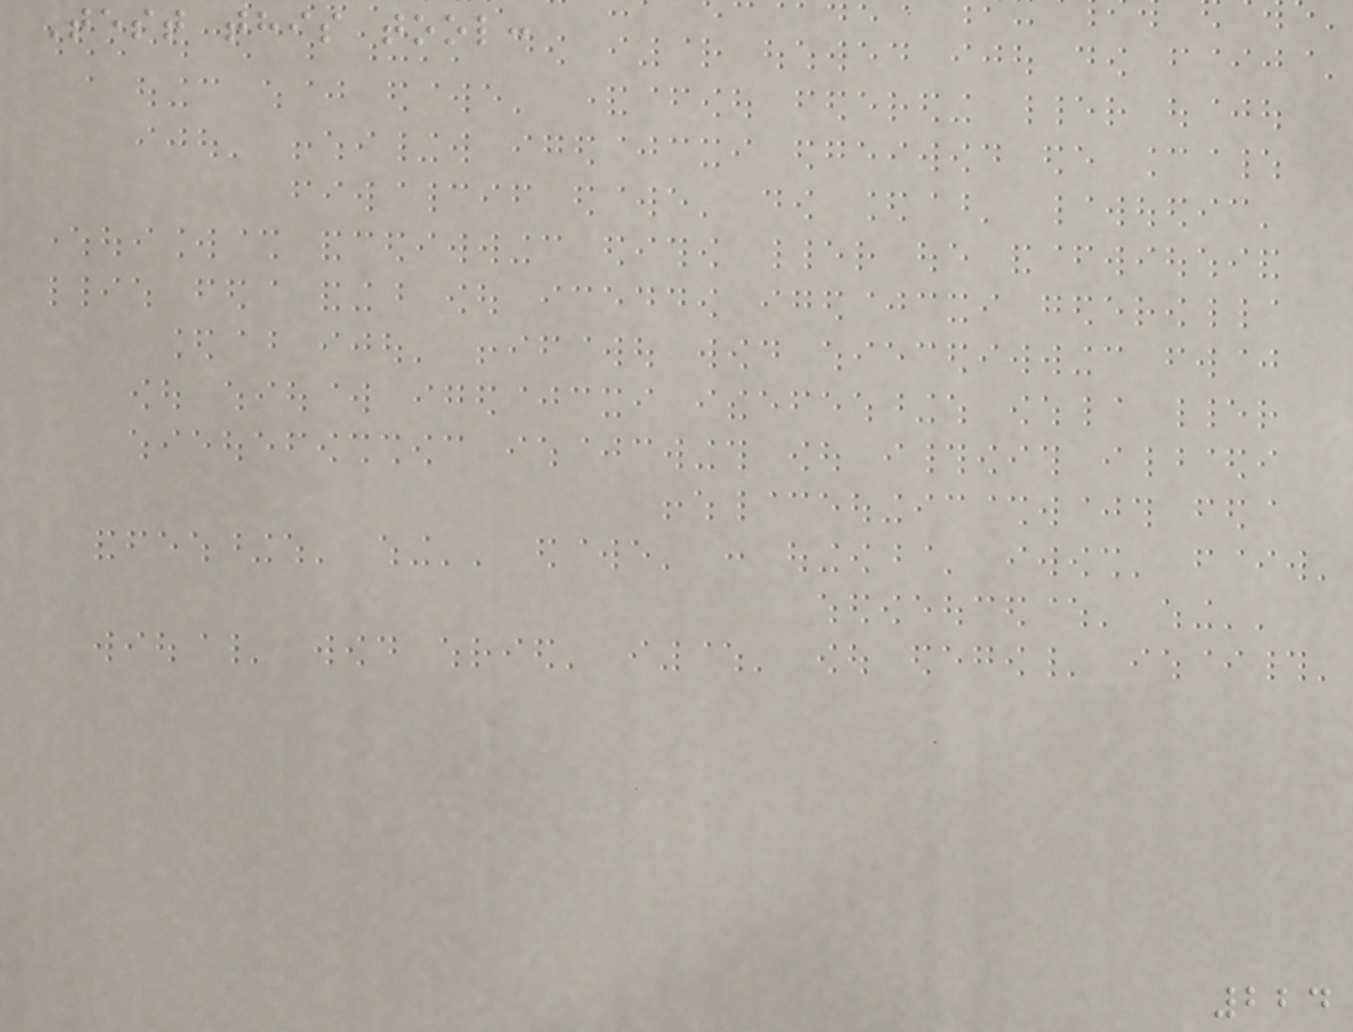Test this tool:
224
